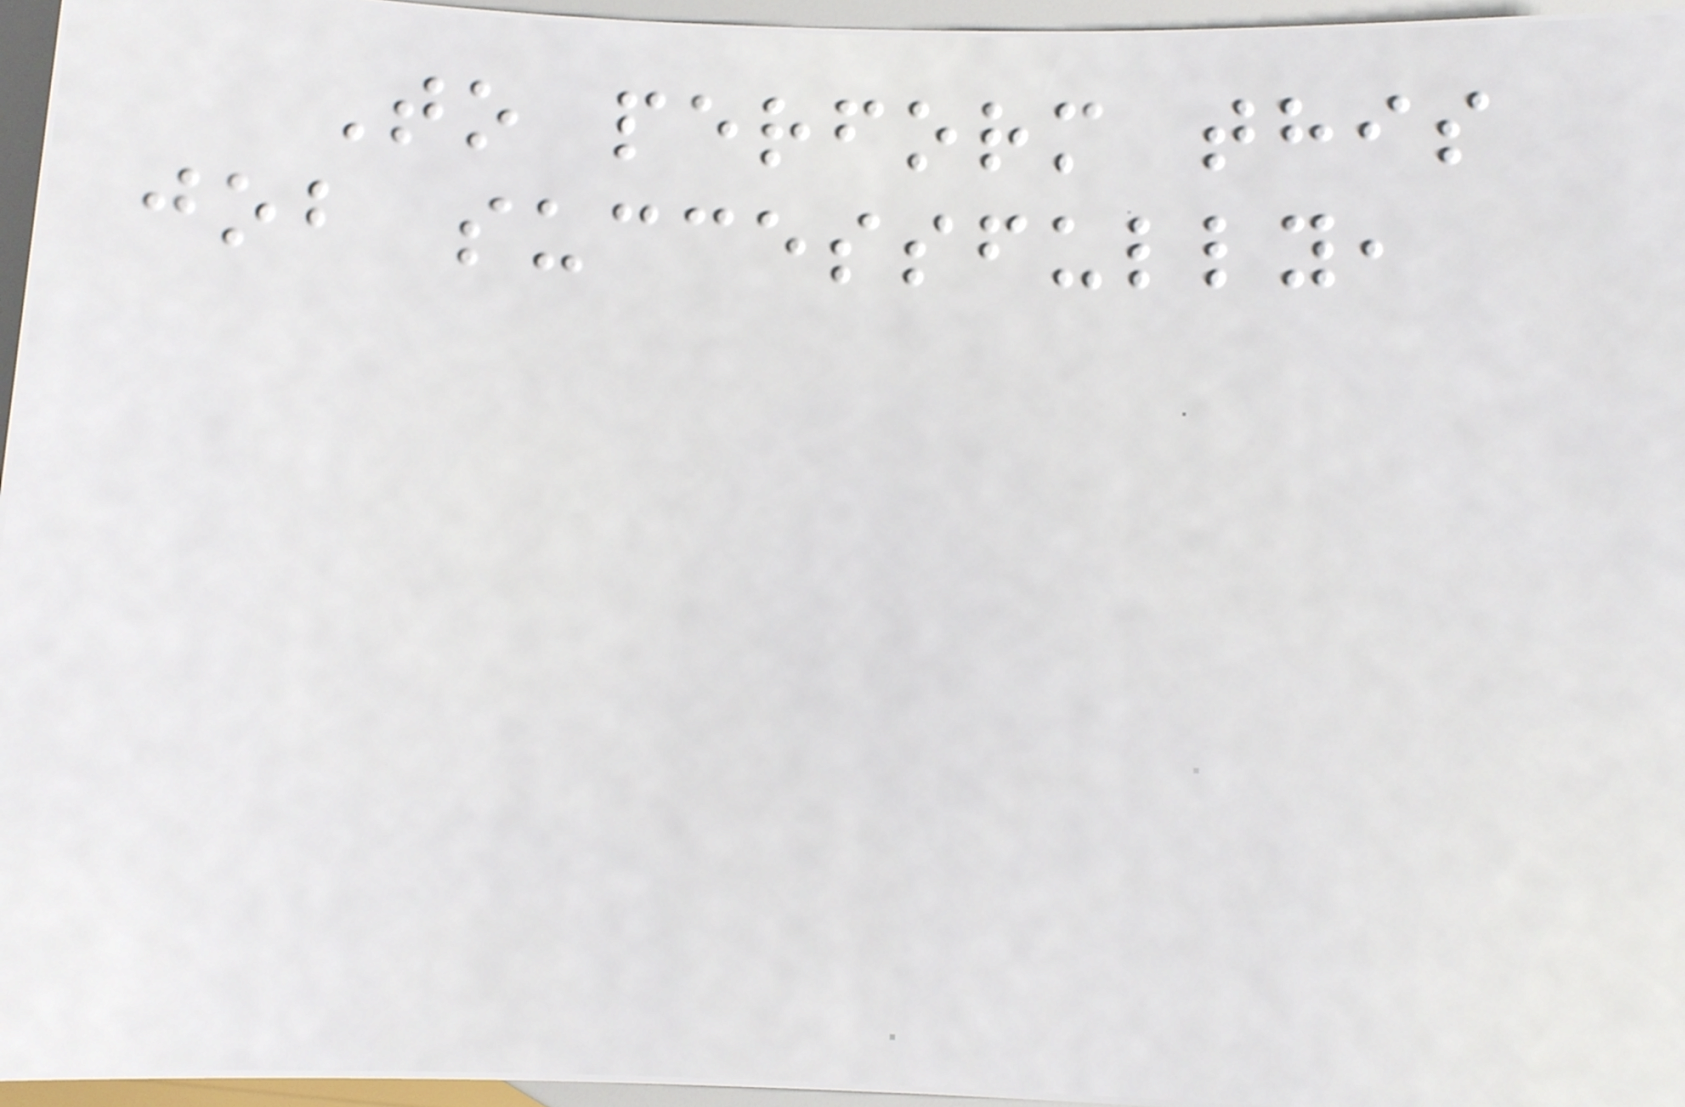To perform this
job successfully,
